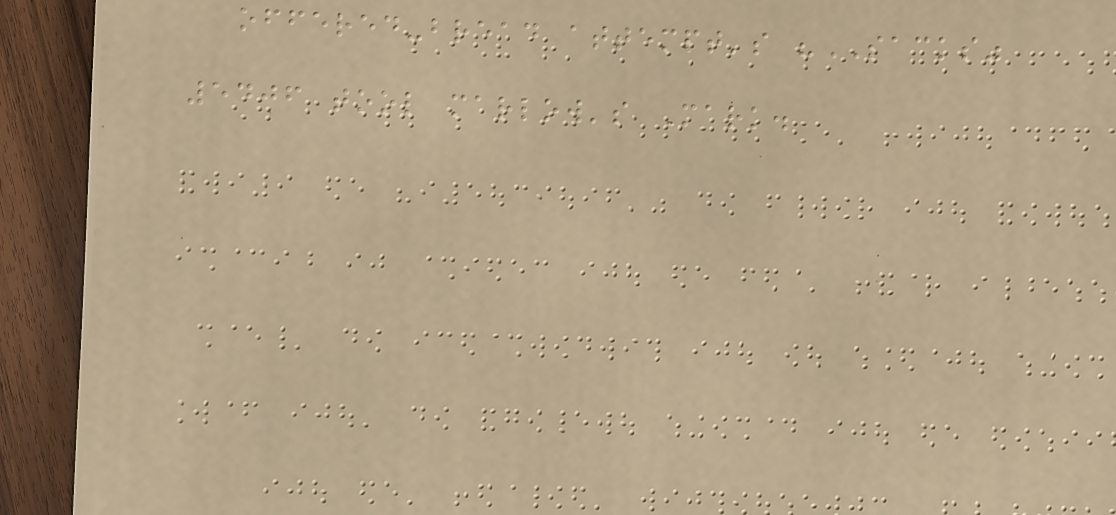offered-bread attempt's "SACKS"
5406 tool marlow's Mark.
